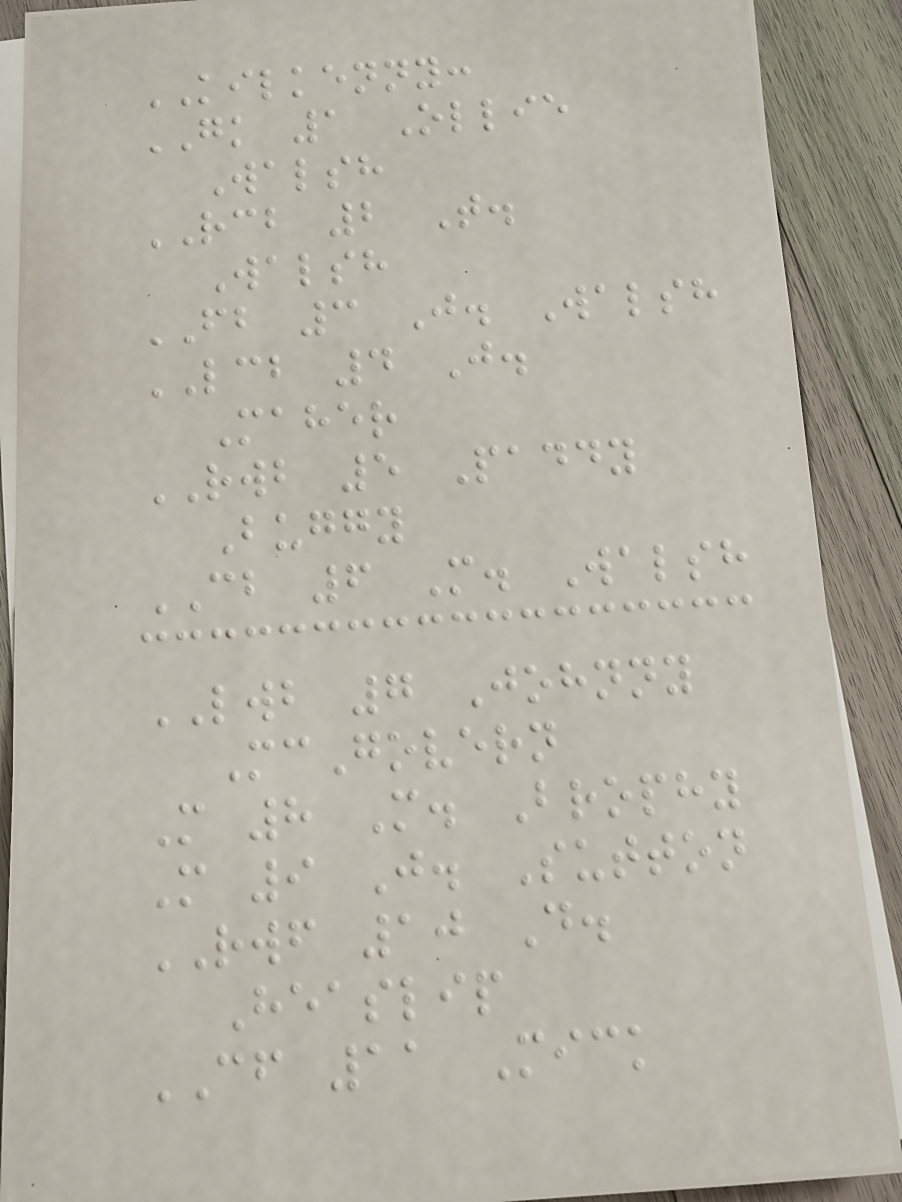KILKENNY:
GK 1 Ollie
Walsh
RCB 2 T.
Walsh
FB 3 J. Walsh
LCB 4 J.
Maher
RWB 5 Paddy
Buggy
CB 6 M. Walsh
LWB 7 Johnny
McGovern
M 8 M. Brophy
M 9 J. Sutton
RWF 10 D.
Heaslip
CF 11 Mick
